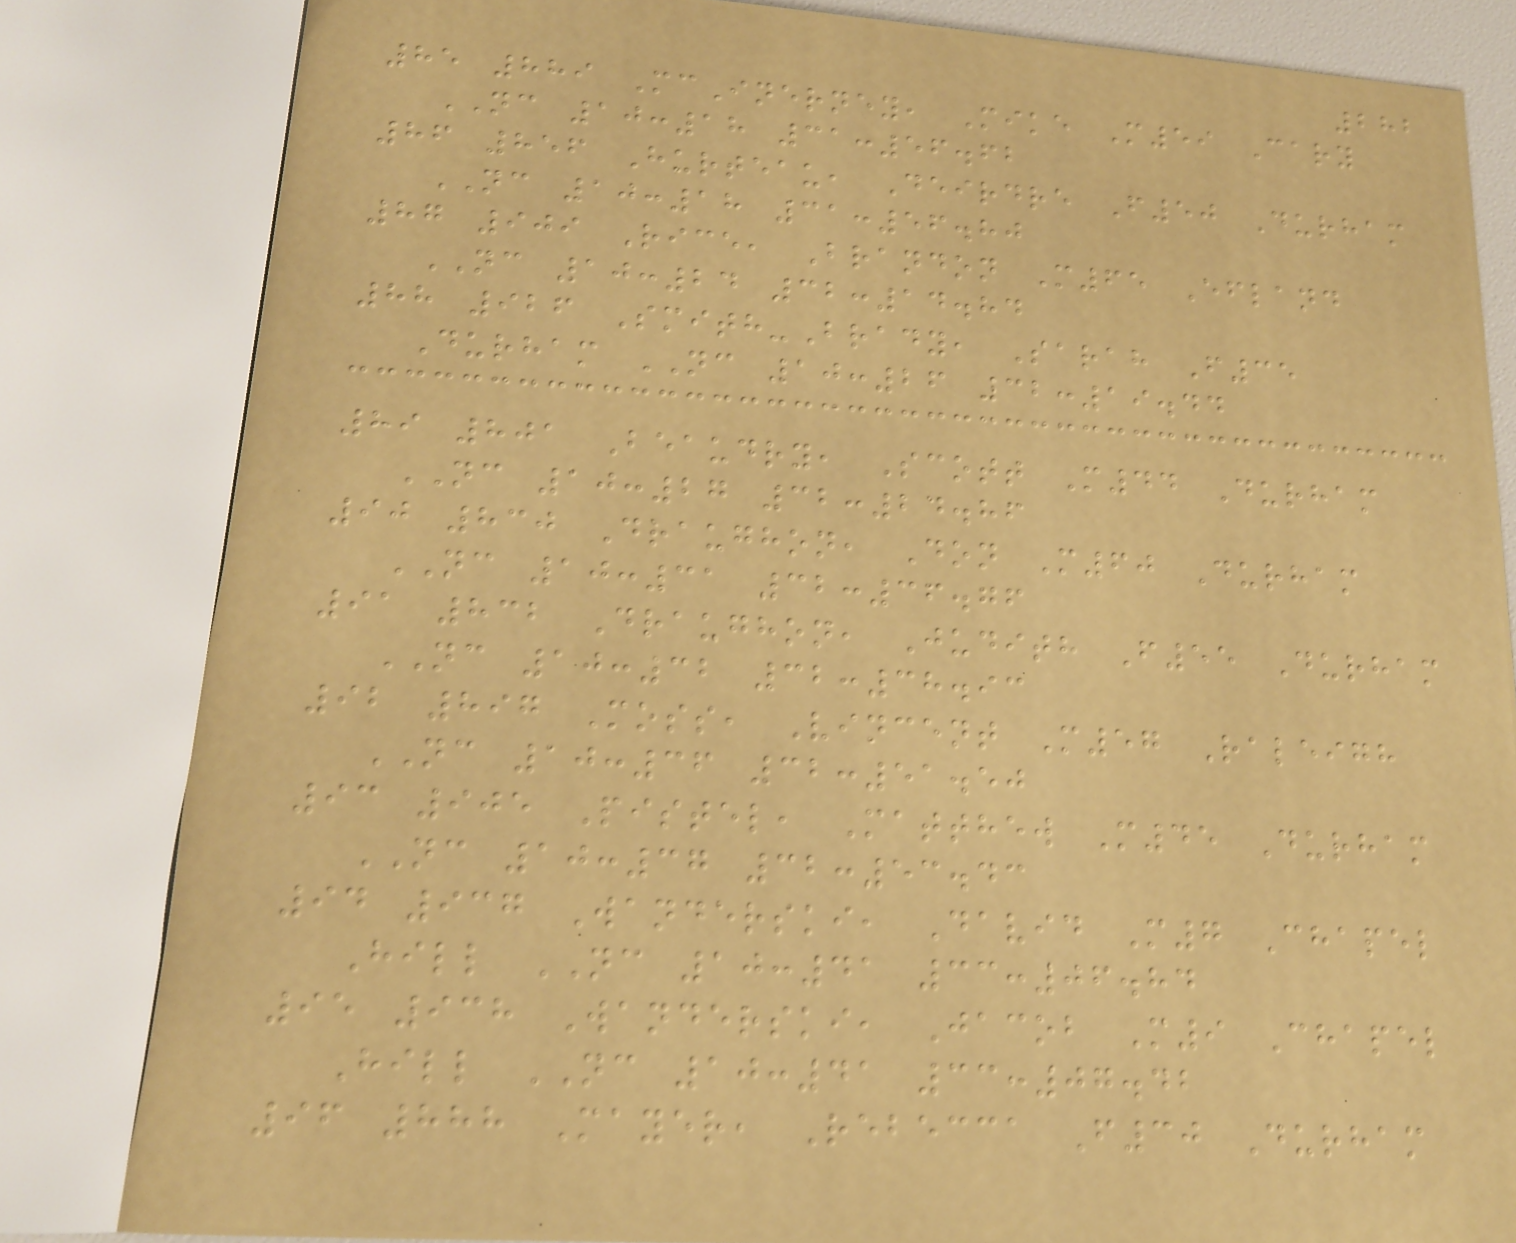282
85 889 McInerney, Mike M59 Cary
NC 10:18 31:56.62
86 856 Hurteau, Deirdre F50 Durham
NC 10:18 31:56.80
87 909 Rice, Brandon M65 Efland
NC 10:24 32:14.84
88 926 Smith-Brady, Sarah F35
Durham NC 10:26 32:19.44
89 801 Beaudry, Scott M44 Durham
NC 10:27 32:24.86
90 830 Draughon, Don M60 Durham
NC 10:31 32:36.76
91 832 Draughon, Judith F55 Durham
NC 10:32 32:38.93
92 897 Moss, Vincent M57 Raleigh
NC 10:36 32:51.50
93 905 Pistel, Matthew M45 Durham
NC 10:37 32:53.43
94 937 Wanderski, David M7 Chapel
Hill NC 10:41 33:06.84
95 938 Wanderski, Jacob M9 Chapel
Hill NC 10:41 33:07.42
96 888 Mayer, Rebecca F30 Durham
